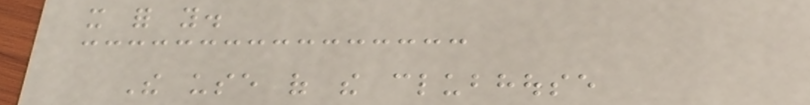it for you.
The use of the clubhouse
